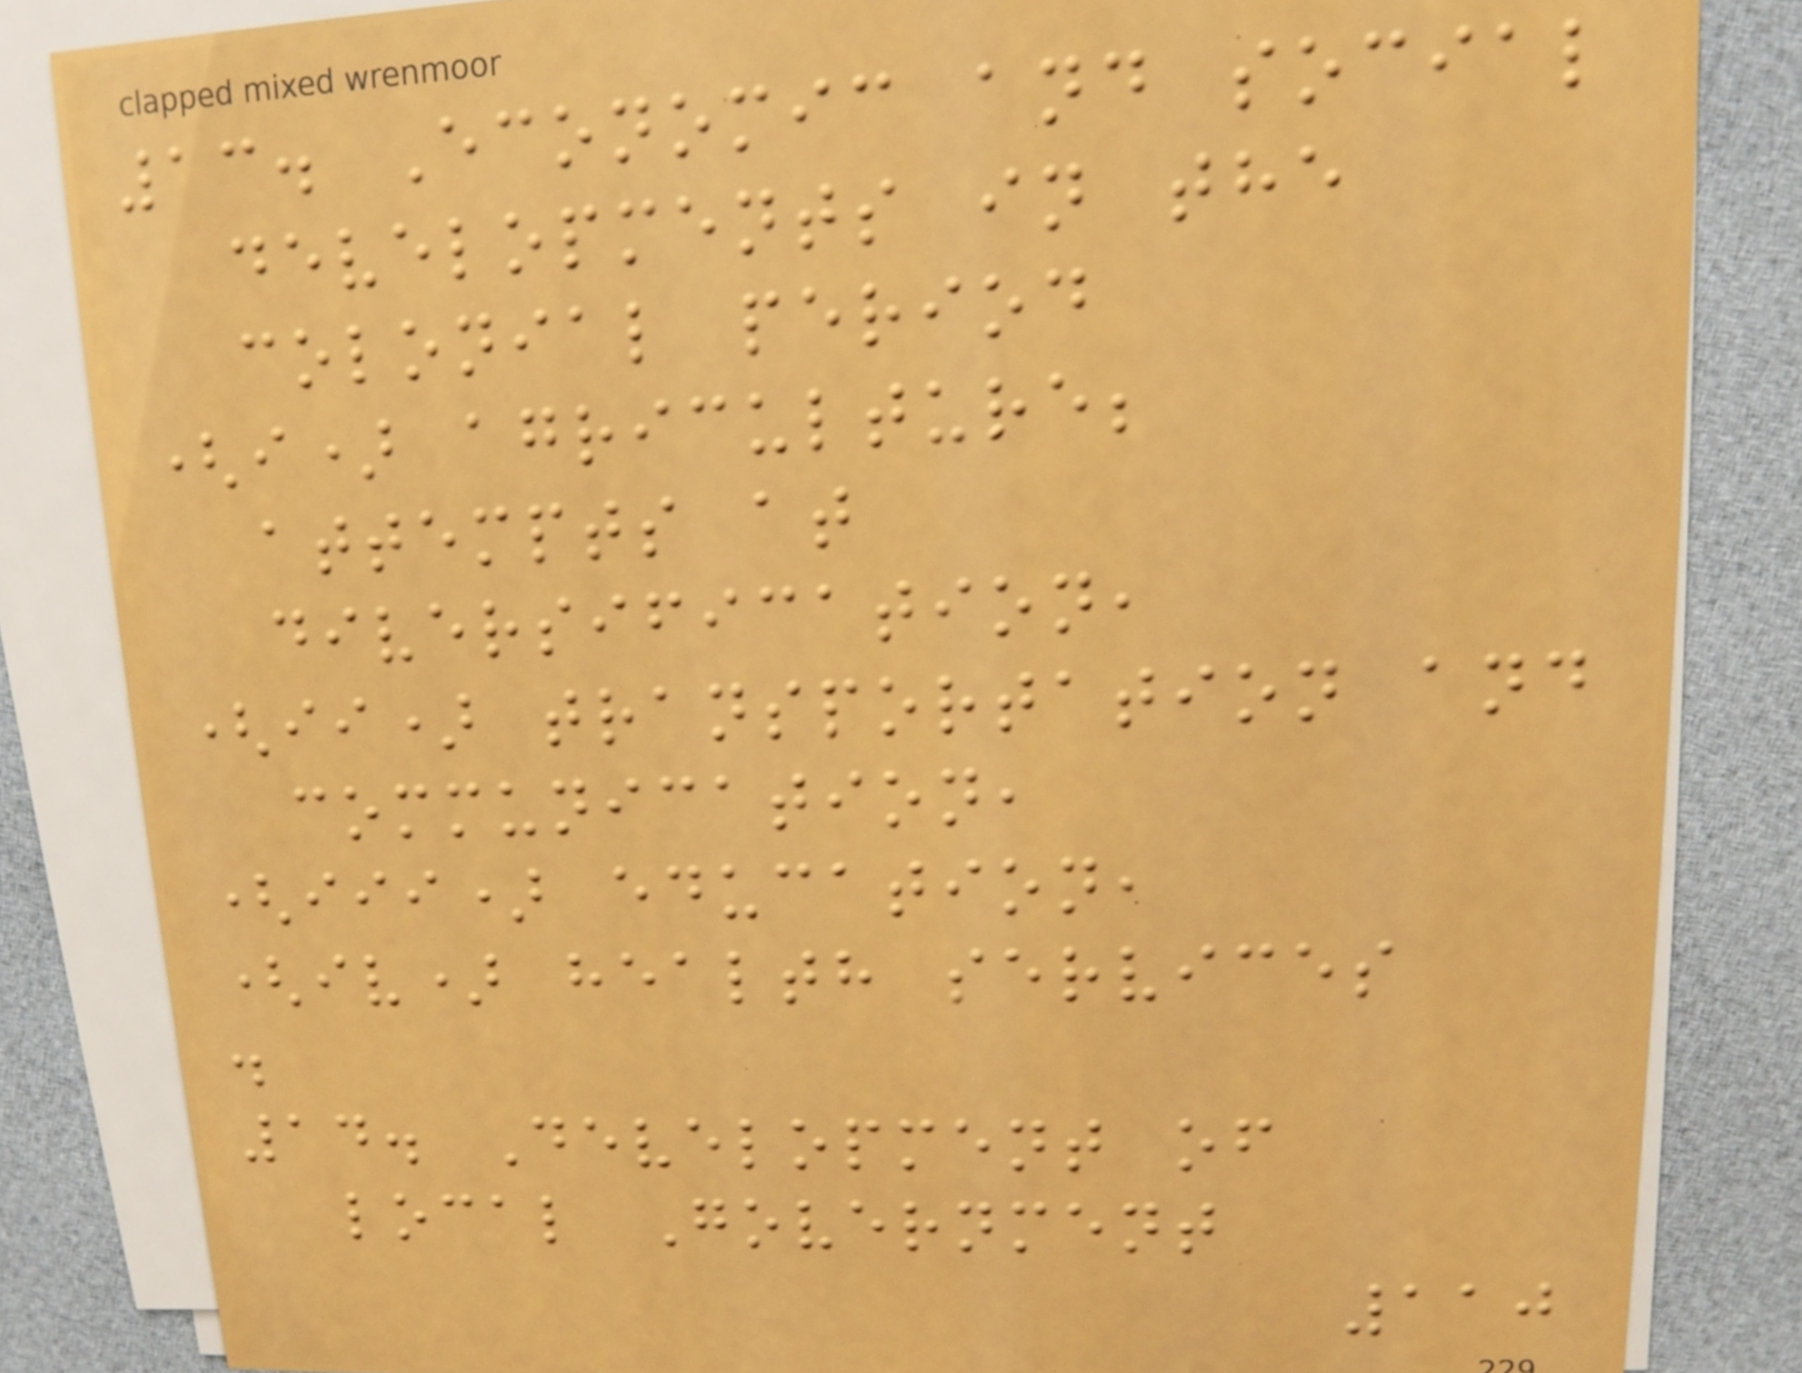13. Economic and social
developments in the
colonial period
(i) agriculture;
attempts at
diversification,
(ii) transportation and
communication,
(iii) education,
(iv) health services
.
14. Development of
local Government
110
